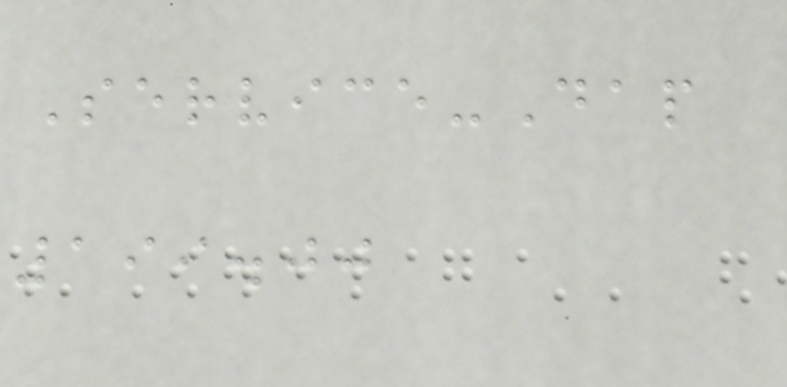Service-Dap
199.00
